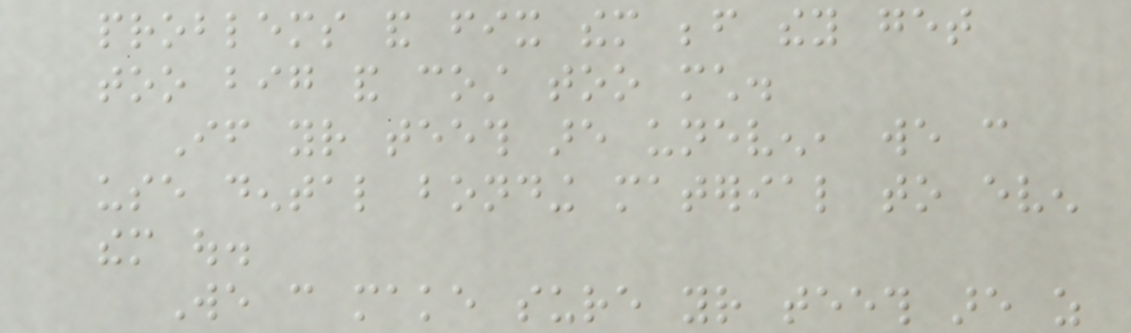problems and fix them before they get
too big and cost too much.
If your teeth are uneven, we can
use dental bonding material to even
them out.
We can make sure your teeth are as
